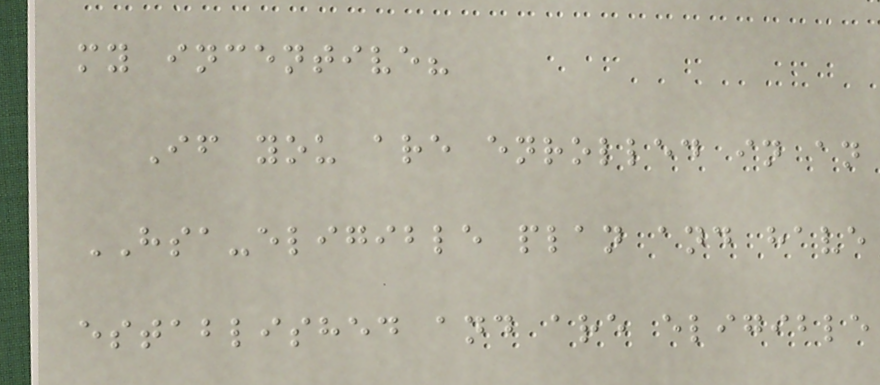my incentive?
If you are enrolled in an
HSA-eligible plan and have
established and are eligible
